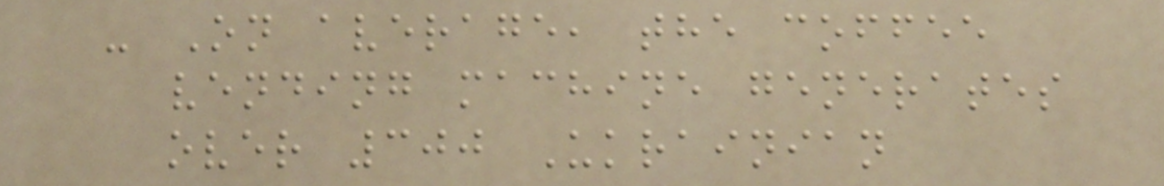- On average, the coffee
vending machine generates
over 300 Ukrainian
